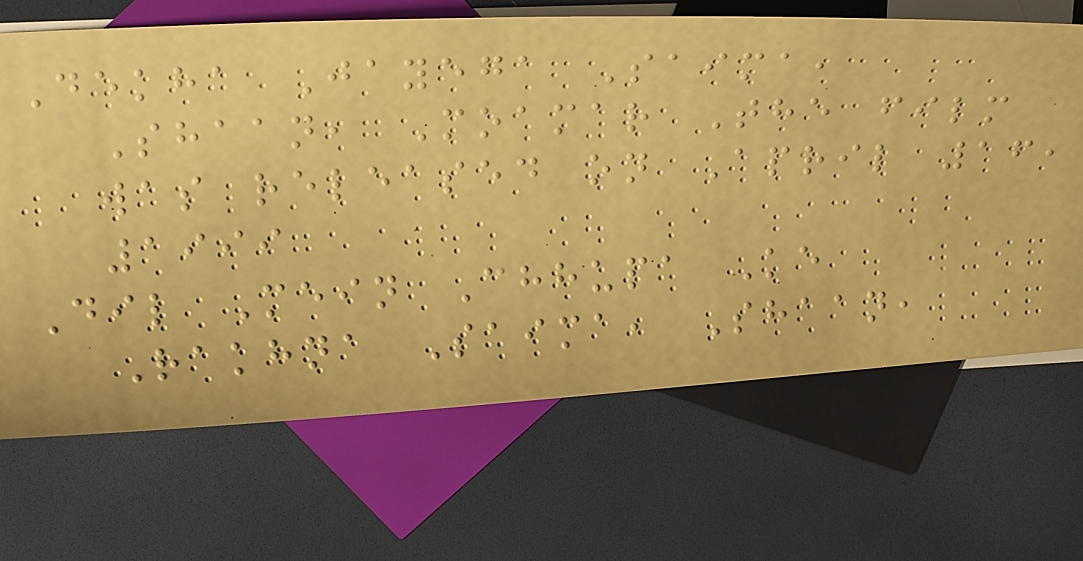Dekha Jayega Saima,
Shaan, Moamar The film
was released on April 16,
1999
Dil Mein Chhupa Ke
Rakhna Saima, Shaan,
